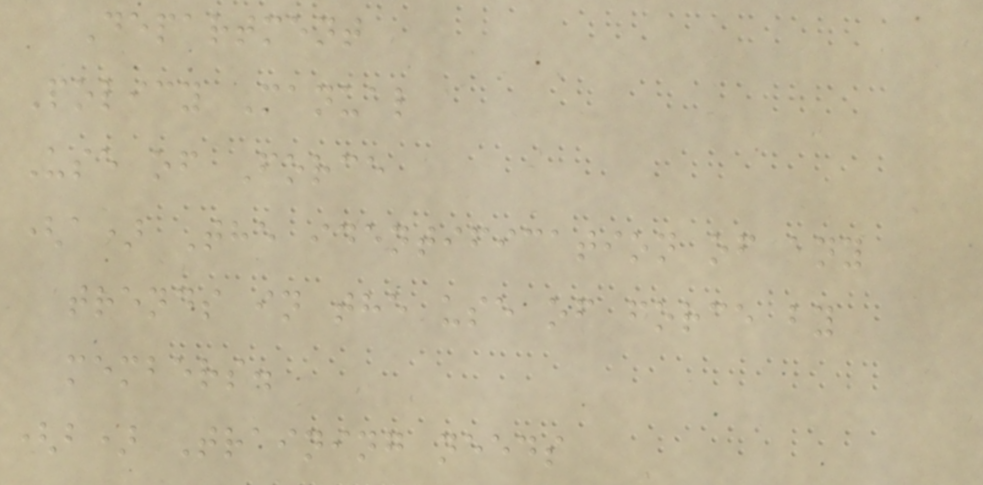Department
Policy Manual
Use of Force
(a) The identification of any
trends in the use of force by
members.
(b) Training needs
